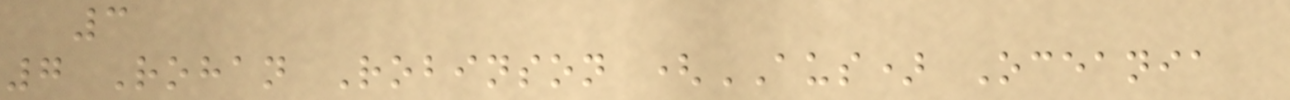3
7 Rohan Robinson (AUS) Oceania
